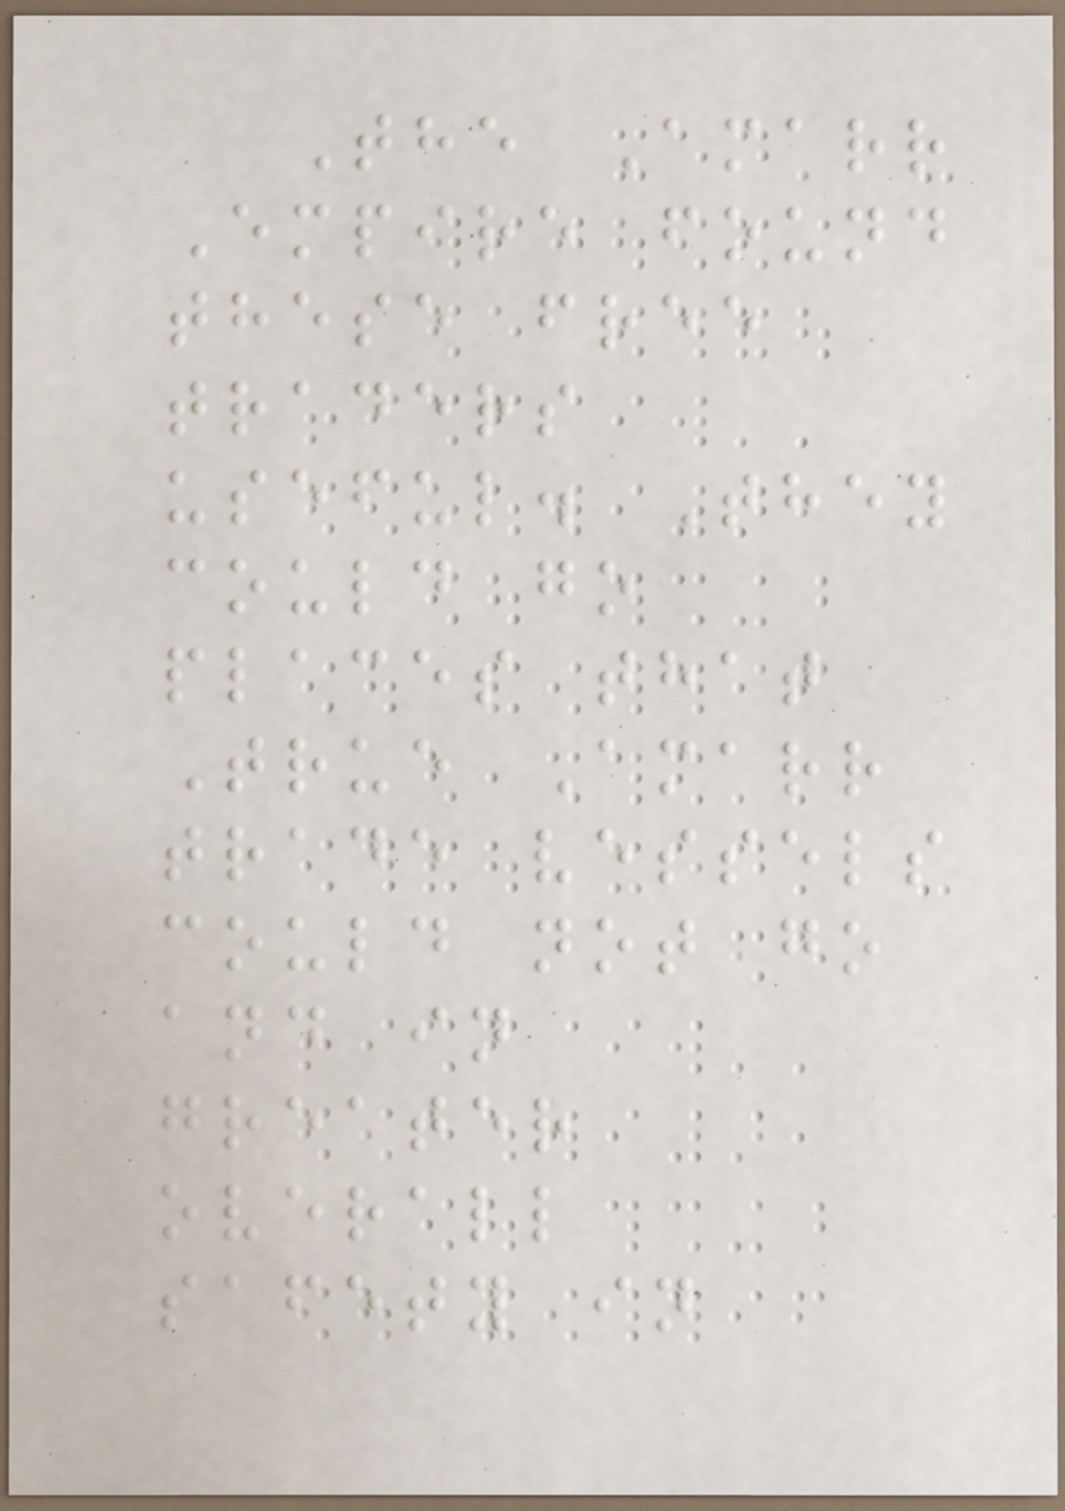The Amarr
Empire found
these free
traders
useful. They
could go
places that
True Amarr
trade vessels
could not go
and in
greater
overall
safety in
